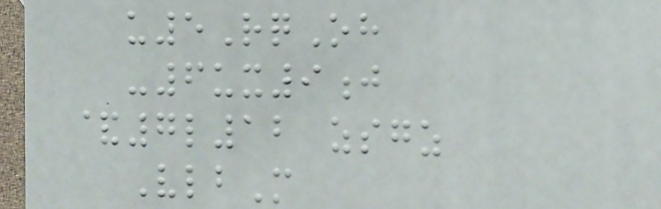u5RqOh
-6ux9j
&7l12 zsgz
VlbM
